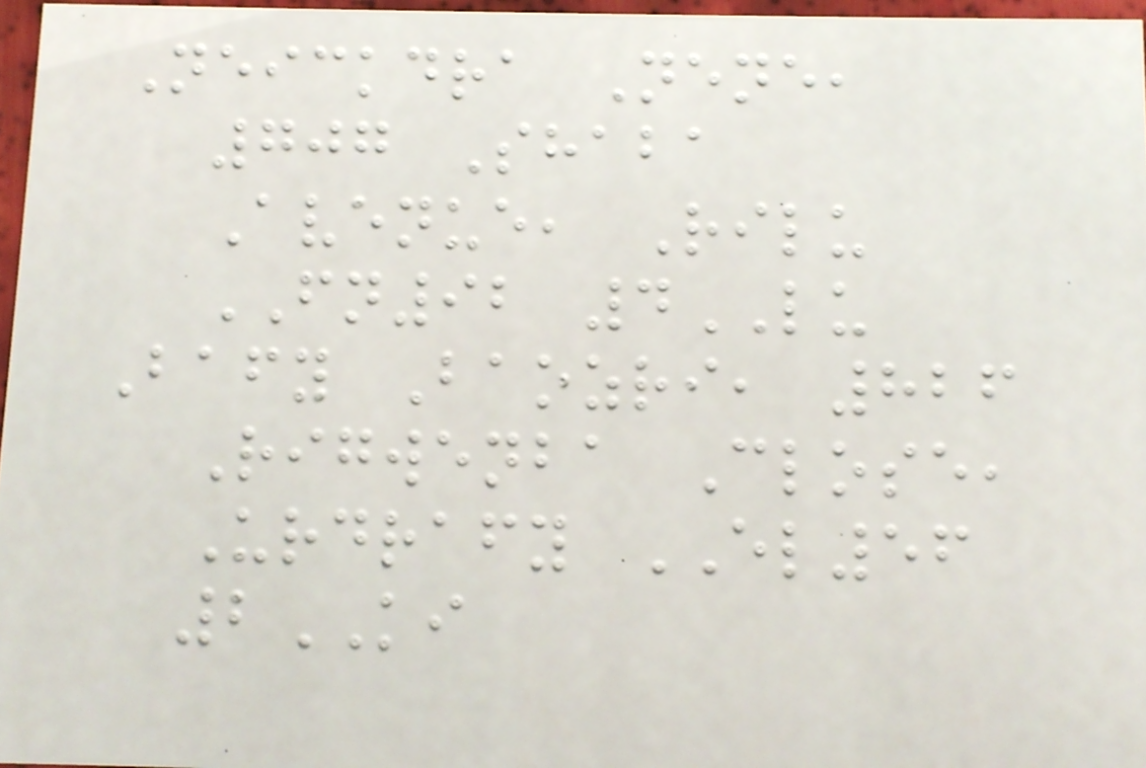Neickdra Nene,
707 Shaba
Avenue, Rilu
FN92 4LU
Bafy Baozri, 826
Rigwenba Close,
Urdrafy EL56
2KI
